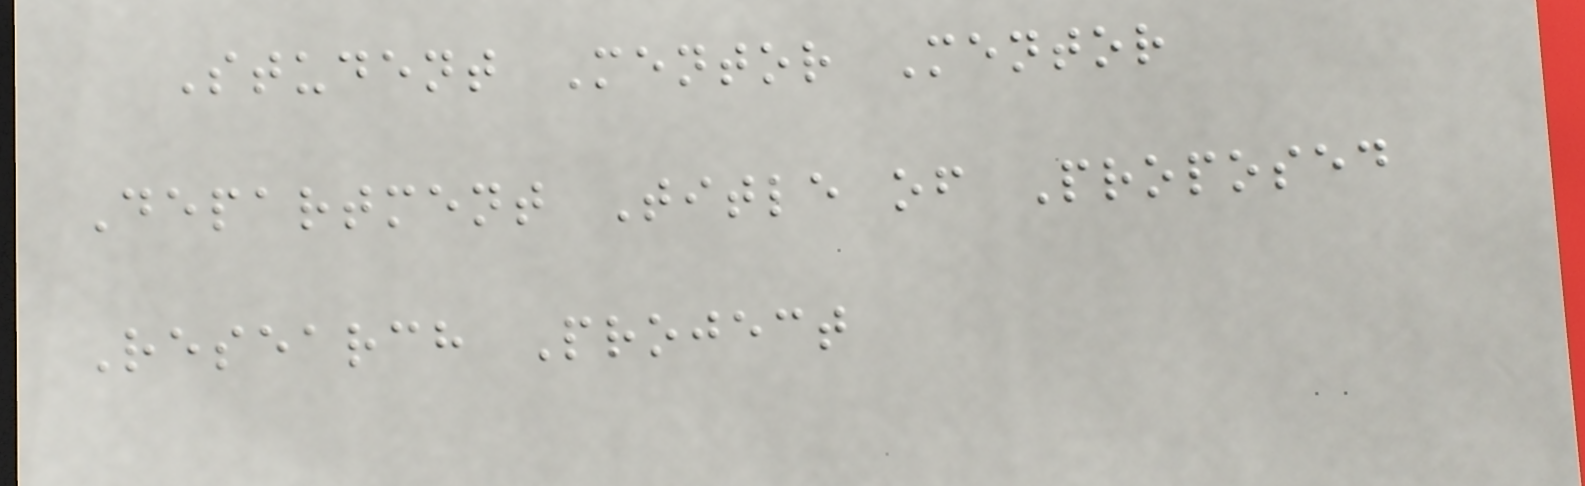Student Mentor Mentor
Department Title of Proposed
Research Project
